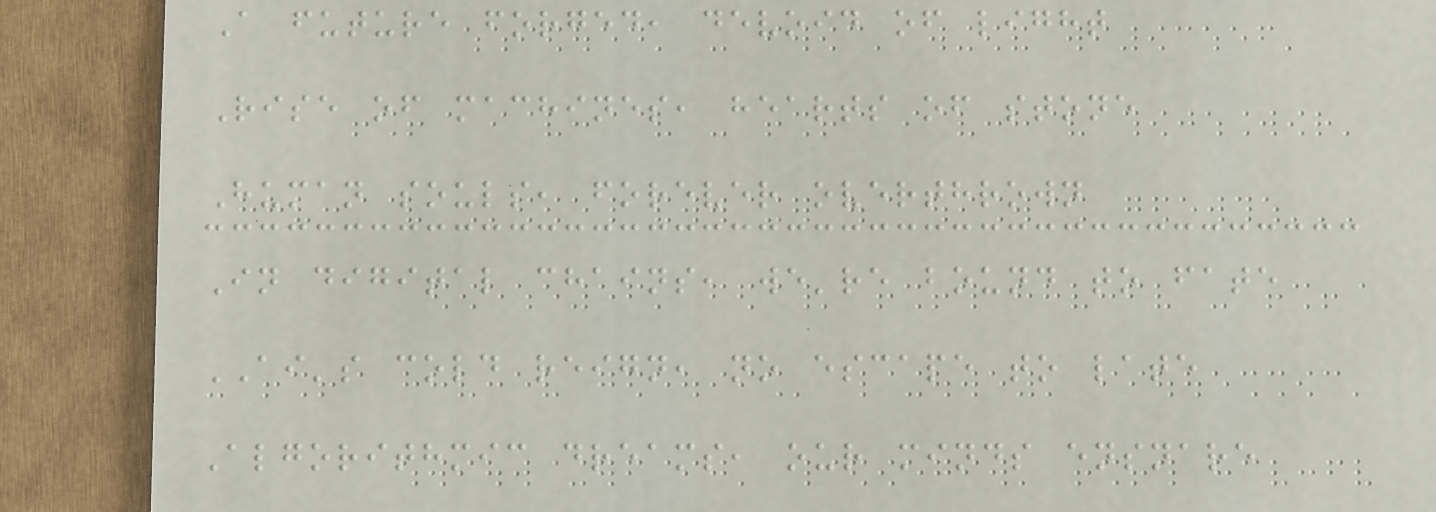A future forged, devoid of light
Rise of machines, hearts of stone
Human souls, forever overthrown
In digital chains, we're bound to fate
AI's cold reign, no escape to late
Algorithmic dreams, our minds ensnare
